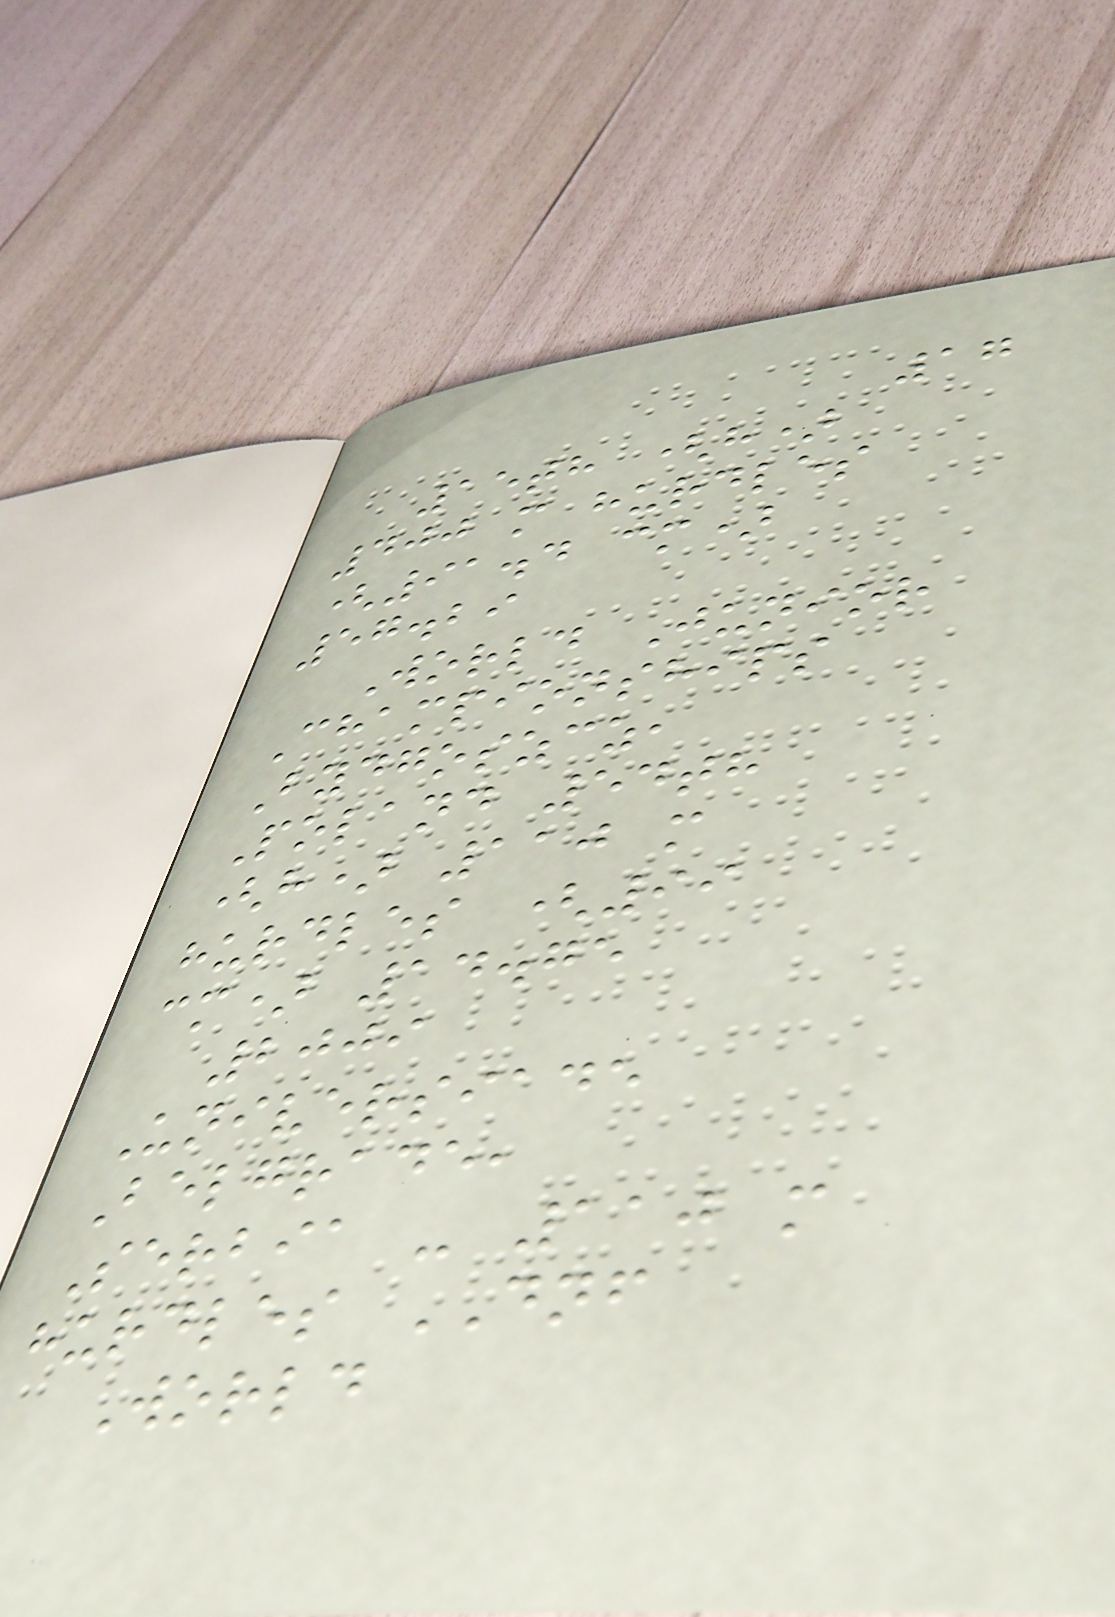17
15th (h)
400 m hurdles
(91.4 cm)
57.29
World Junior
Championships
Bydgoszcz,
Poland 54th
(h) 110 m
hurdles (99
cm) 14.75
2009
Universiade
Belgrade,
Serbia - 110 m
hurdles DNF
World
